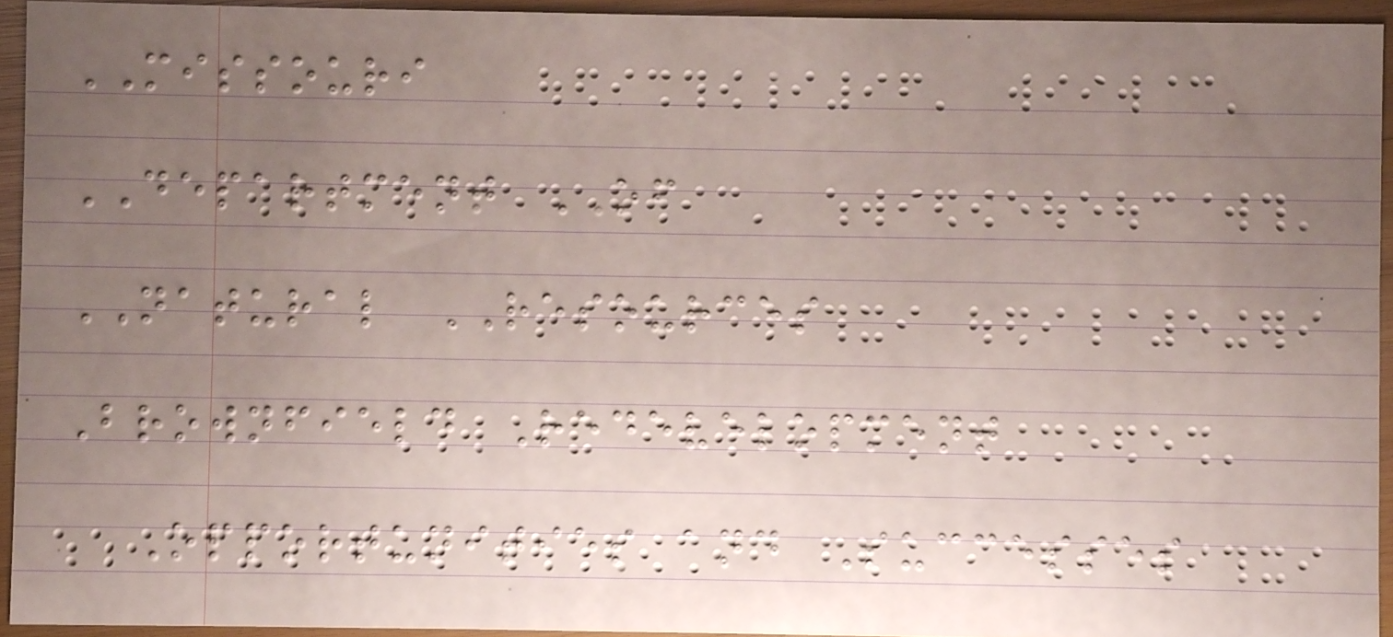MISSOURI
DEPARTMENT OF
NATURAL RESOURCES
Brownfield Redevelopment
Opportunities and Successes
